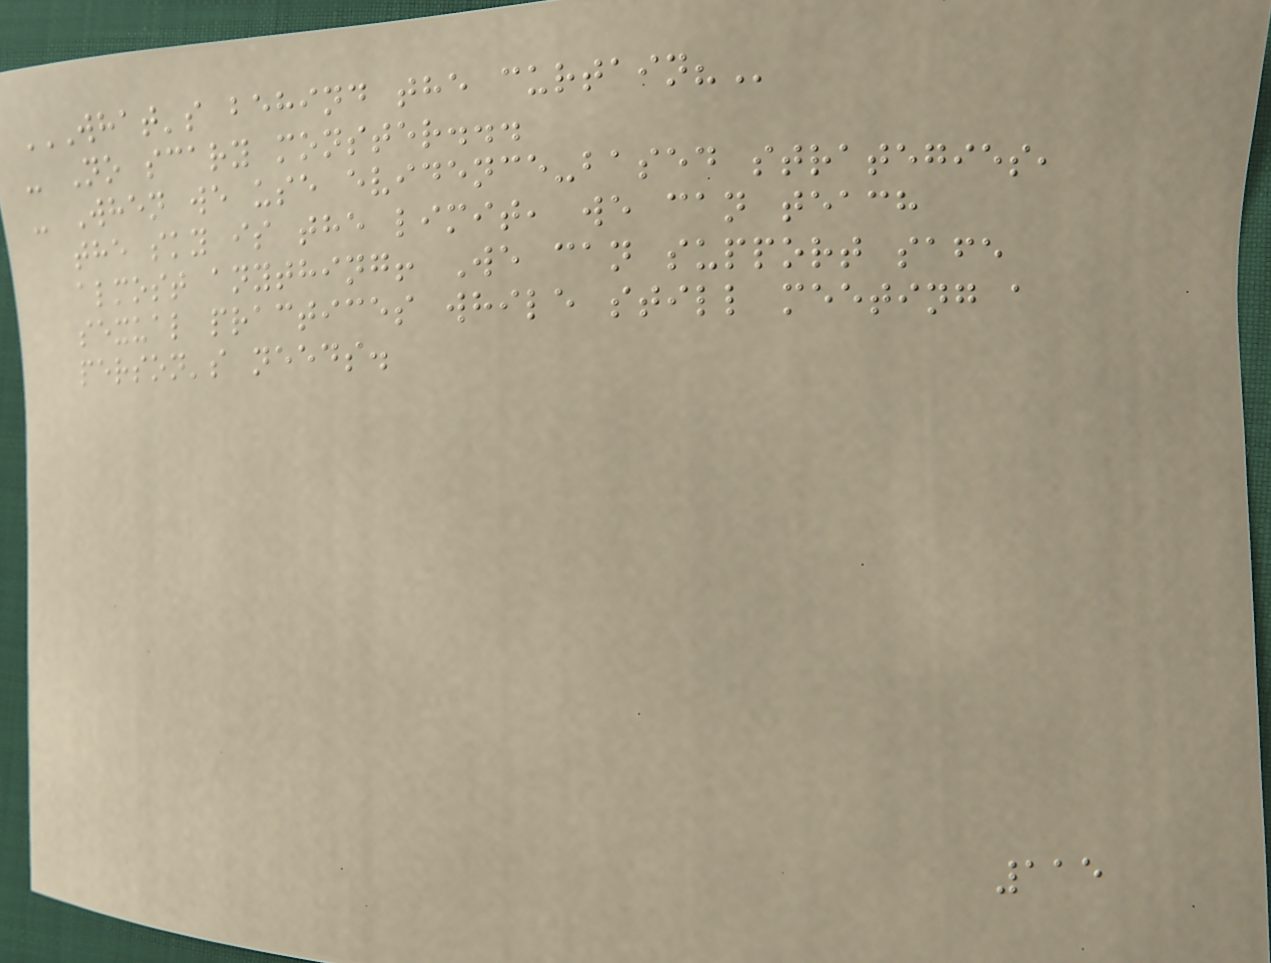WHAT'S BEHIND THE CURTAIN?
- No scary monster...
- When we use evidence-based strategies,
the sky is the limit, we can teach
almost anything! We can support safe
sexual practices while still meeting a
person's needs.
115
